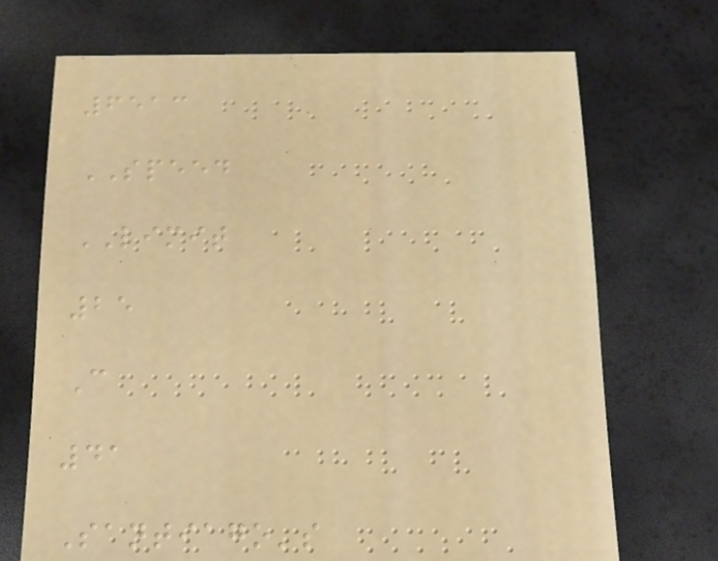6513
SPEED
LIMIT
25
C
41
Santiago's
